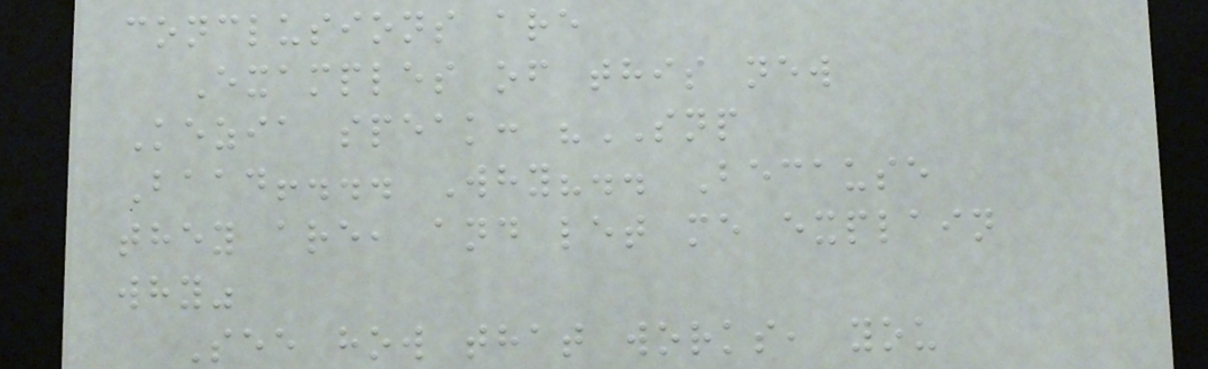conclusions are
Examples of this new
Kezia speak: "SNP
Baad!... Why?.. Because
they are, and let me explain
why"
See how that works, you
